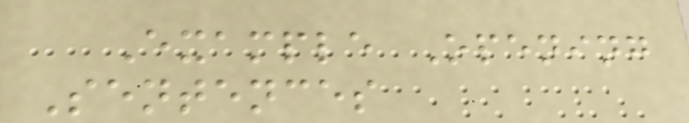Example Opening
Sentences
